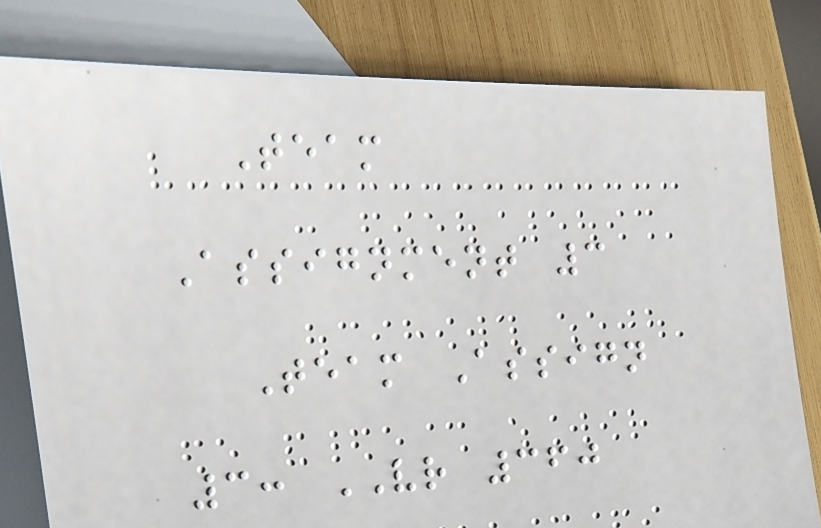Team
Assignment 3
Team Assign
3: VR 360
